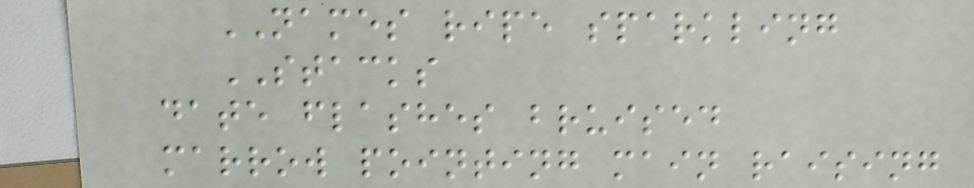NAMES ripe sparkling
STACKS
date flashes bruised
marrow pointing main raising
